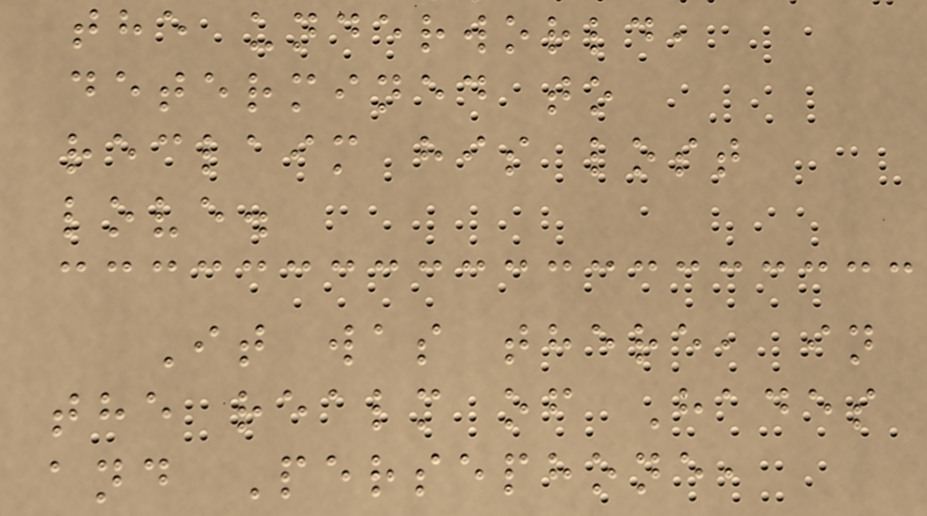the underworld,
determined to
reclaim his lost
love.
It was there, in
the realm of Hades
and Persephone,
